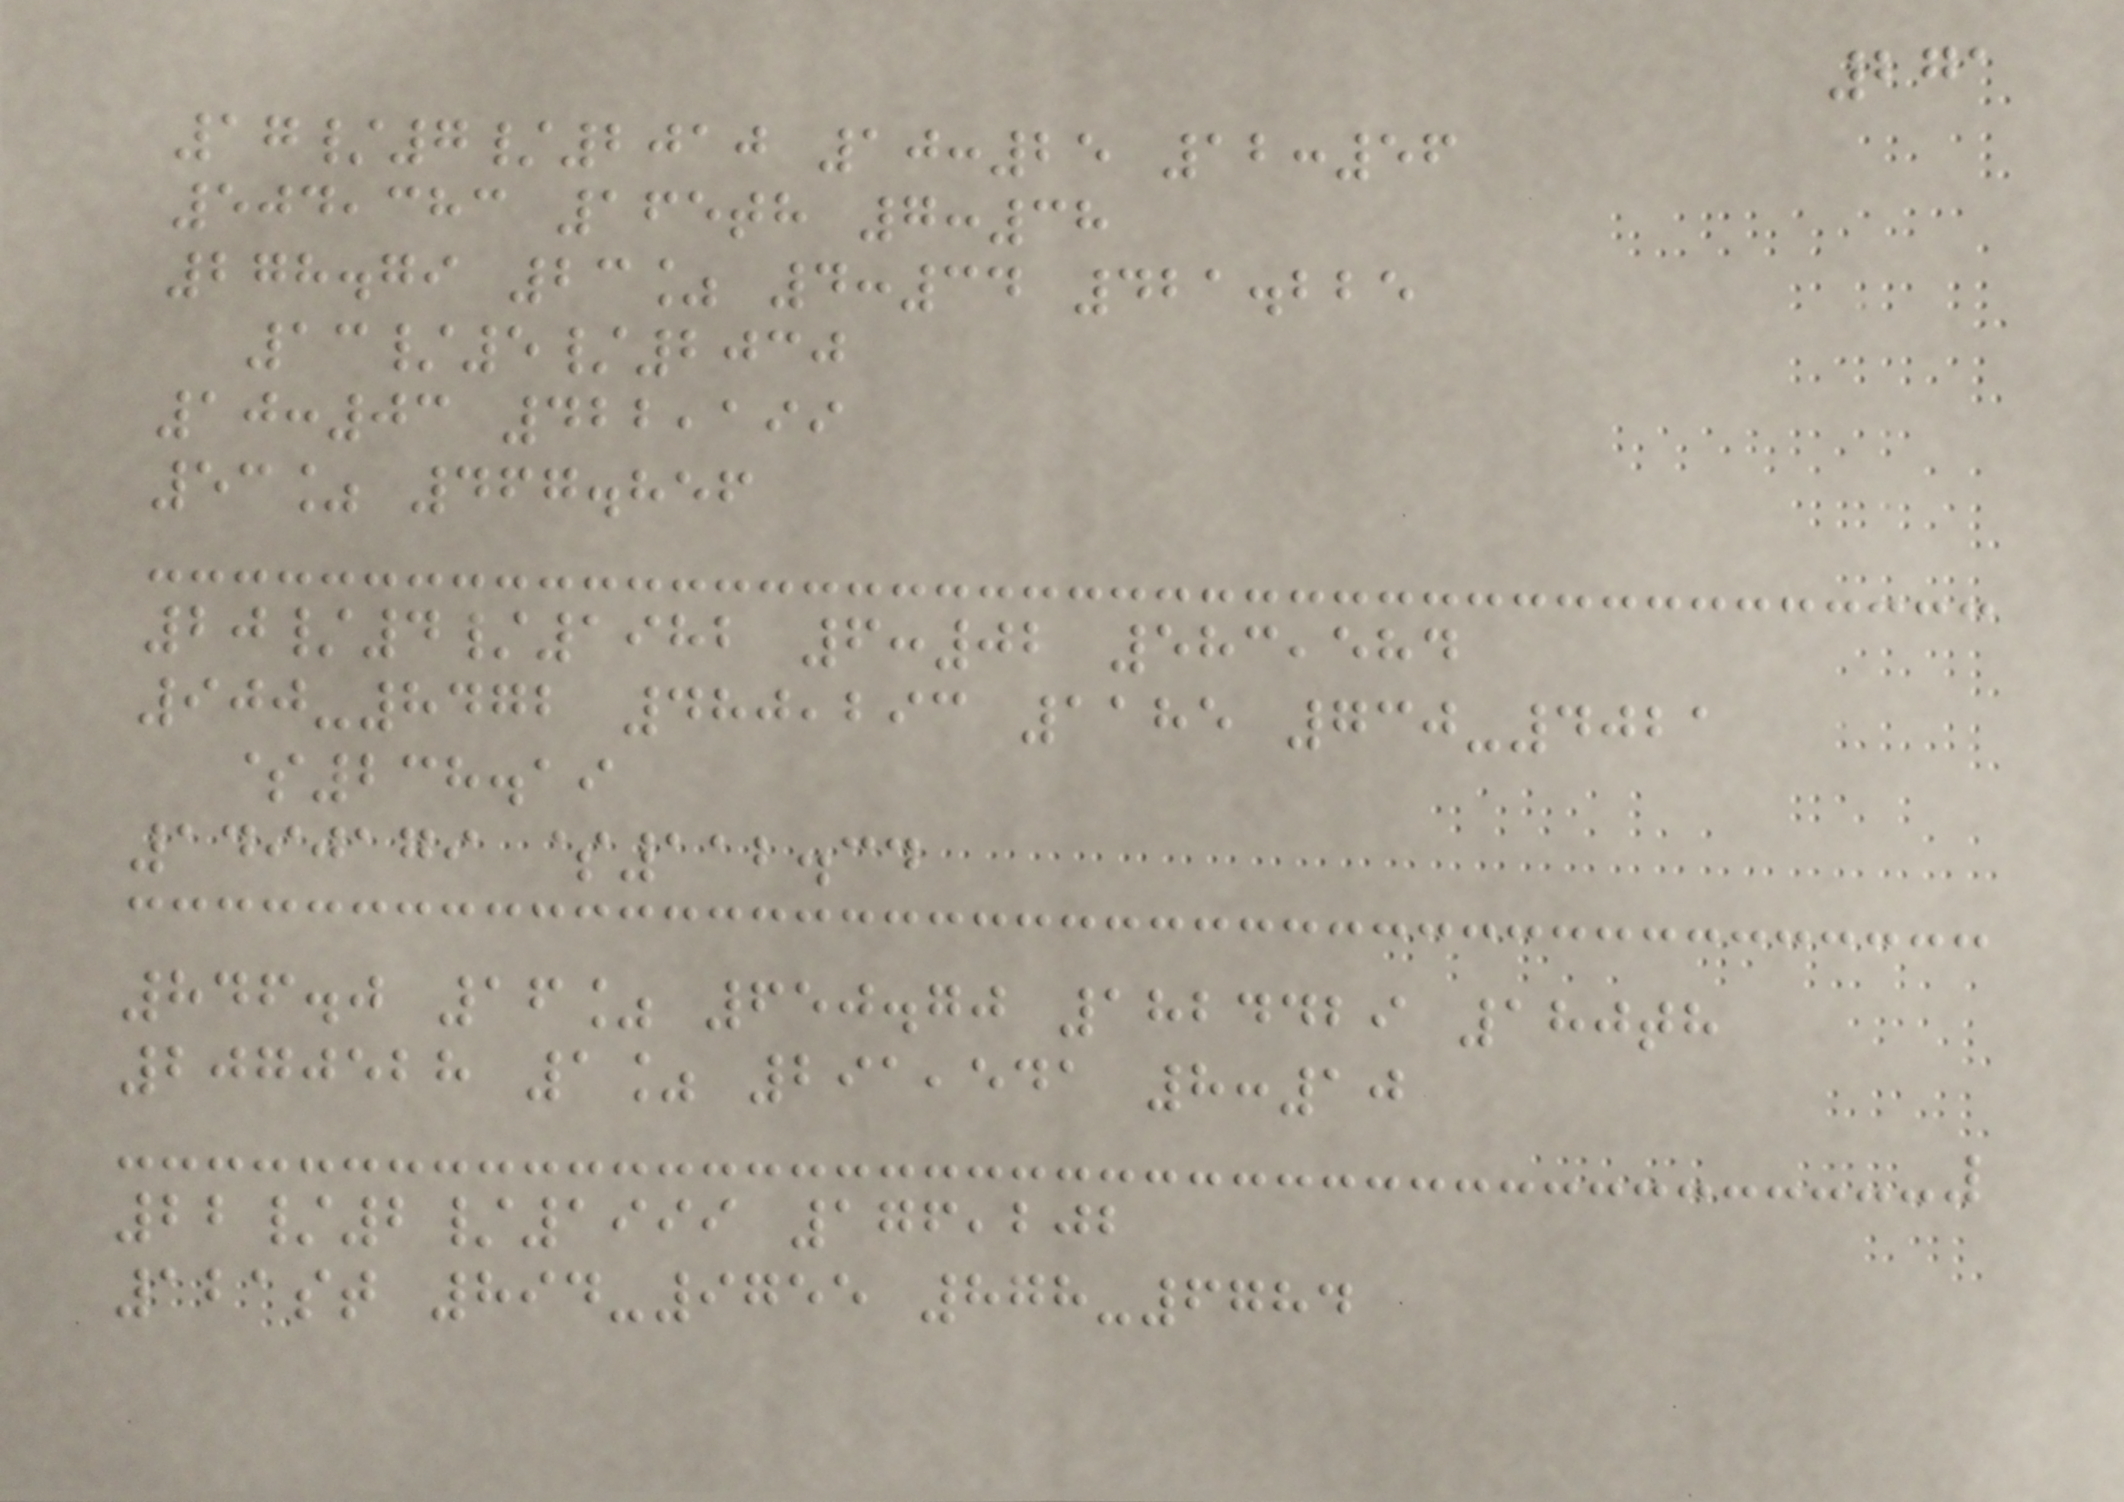271
17/7/2010 10:25 12:56
504,383 165th 7:38
278.79 23% 4:34 421.225
13/5/2030
10:03 422,199
53% 467.856
20/4/1982 6:02 583,584
900-8472 480,293 1185 730-4021
$238.19
1490179 $112.34
846.0 16% 650.70 1824429 180th
2070528 1% 291,541 8:10
22/2/1999 176,202
121st 894-9755 878-6784
